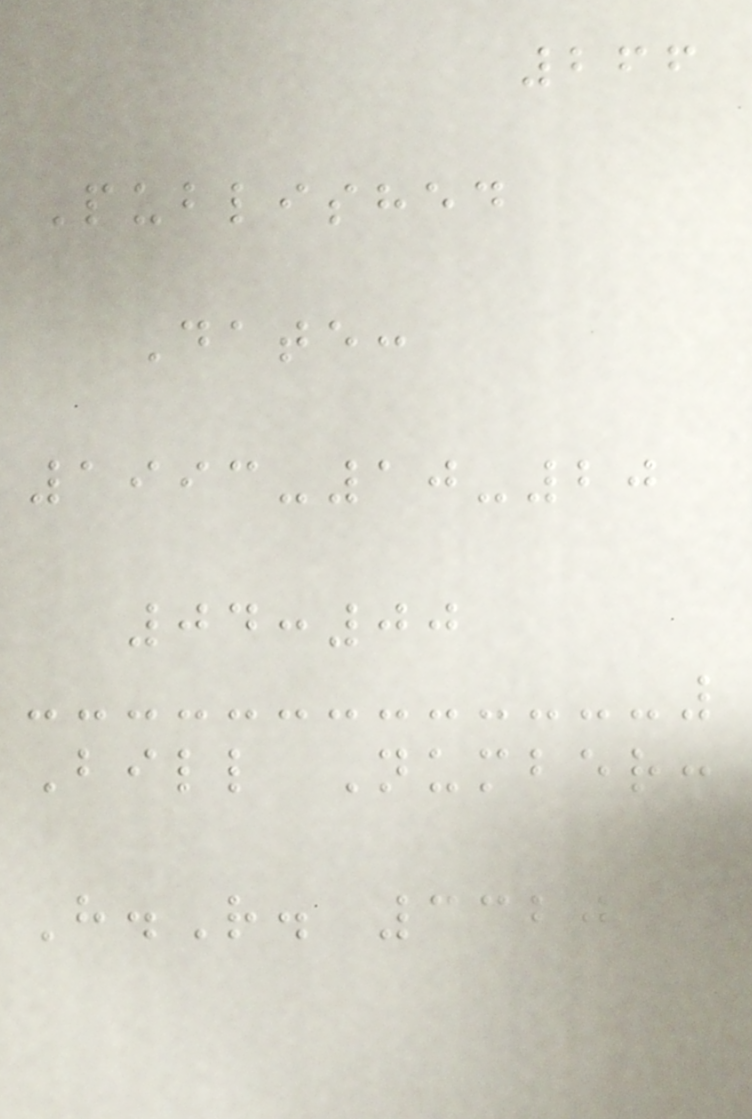266
Published
Date:
1993-10-20
04:00
Bill Number:
H.R. 3320
